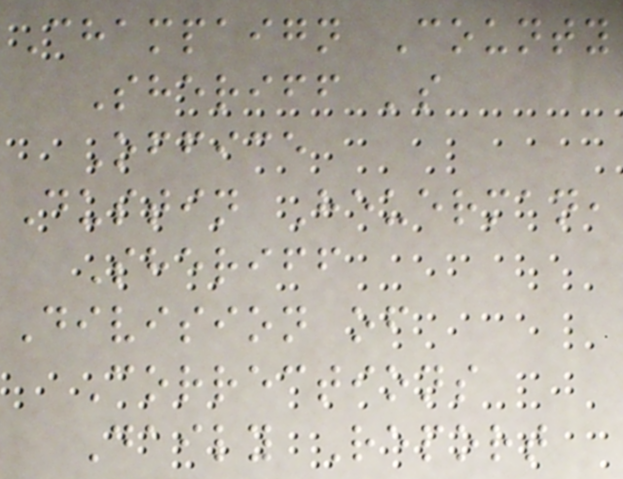Champaign County
Sheriff 's
Office
Dustin Heuerman,
Sheriff
Division of
Corrections
Daily Report
